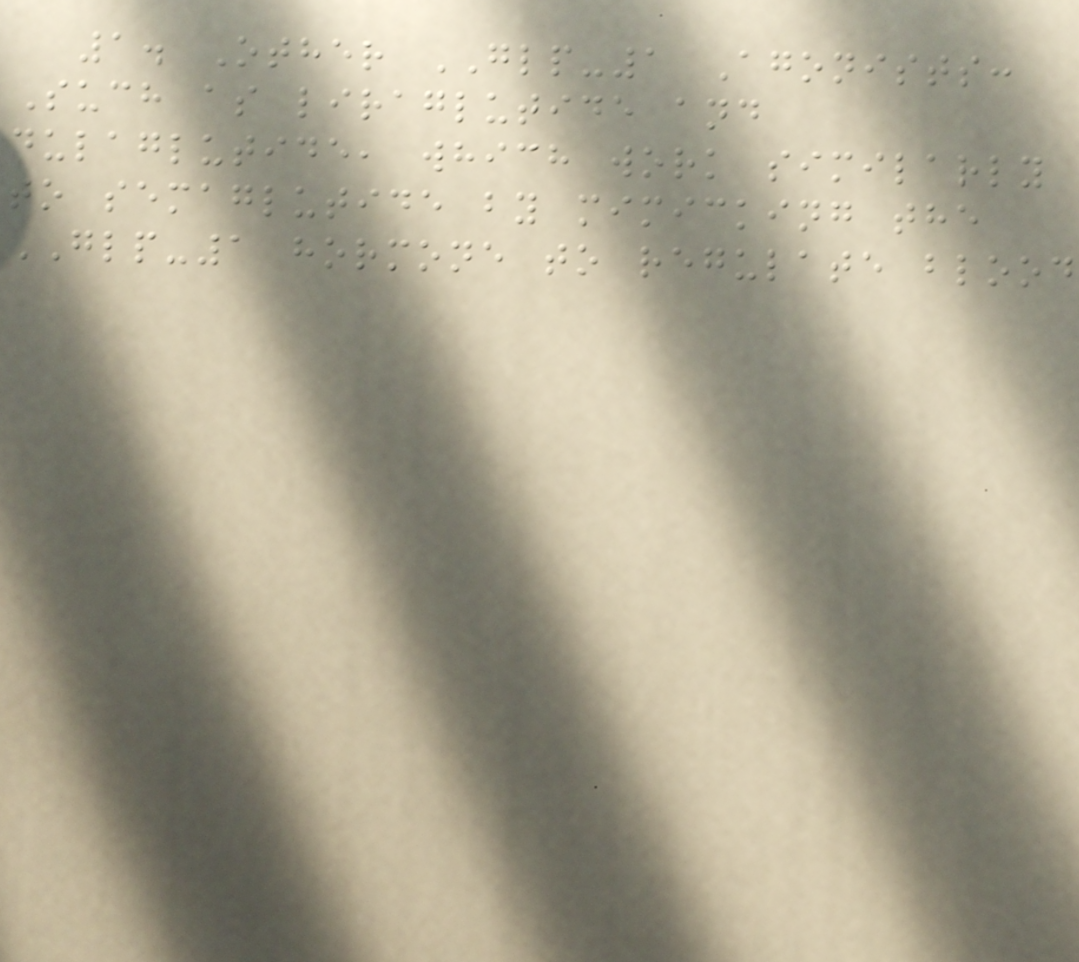1. Other GLP-1 Agonists:
Such as liraglutide and
dulaglutide, which work similarly
to semaglutide by mimicking the
GLP-1 hormone to regulate blood
